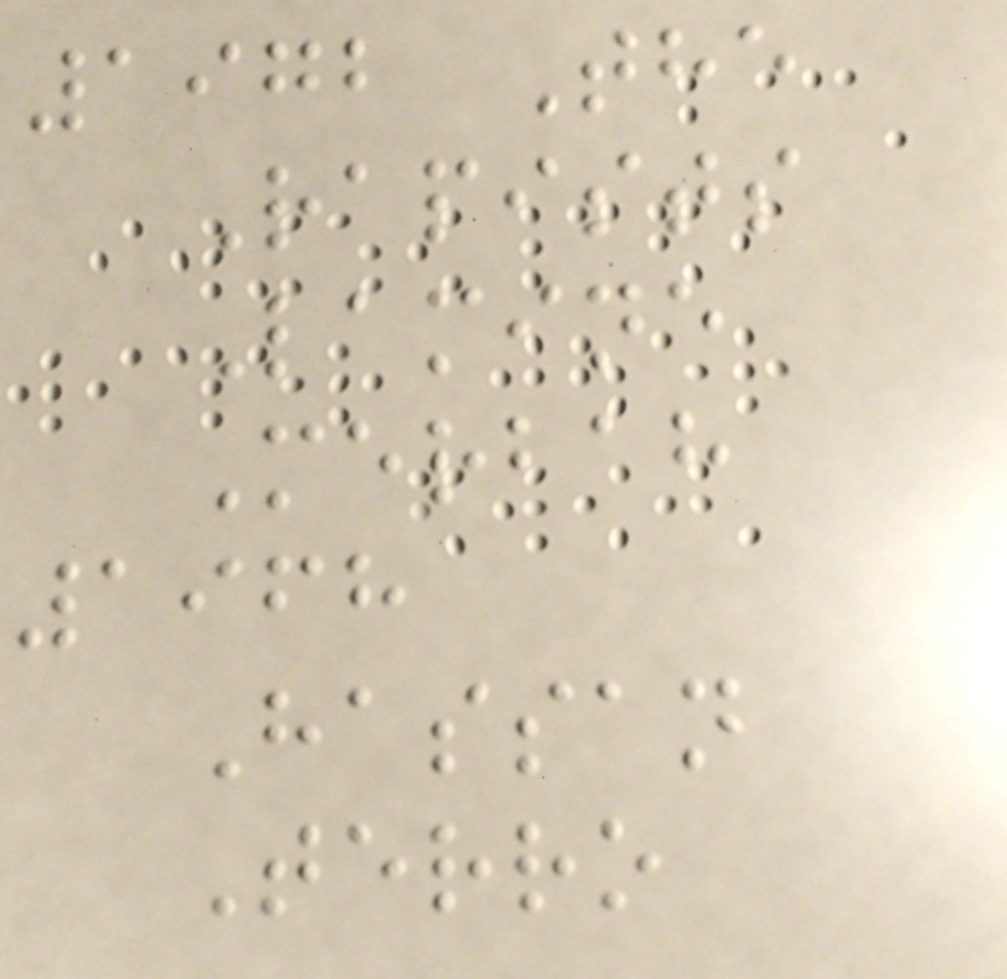1972 The
Rapists
Lamine
Merbah
1968
Hassan
Terro
